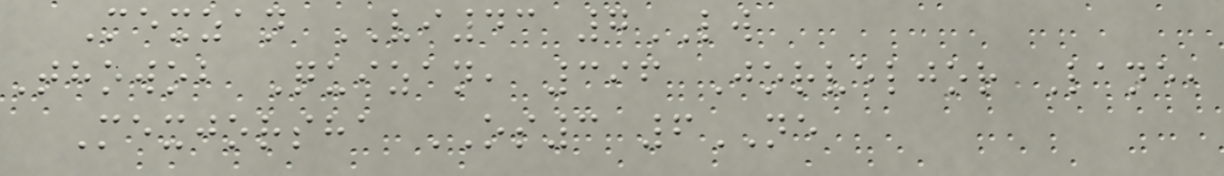Mexzan VI43 7LW
Thowob Quizan, 396 Jorveljor Lane,
Mexjorsha OS3 6NE
